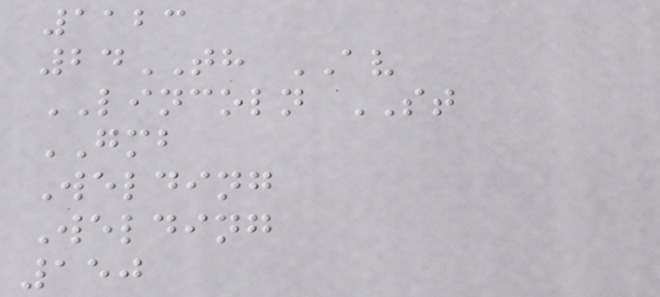1123
24TH AV
LINCOLN ST
GMB
Welding
Welding
150
